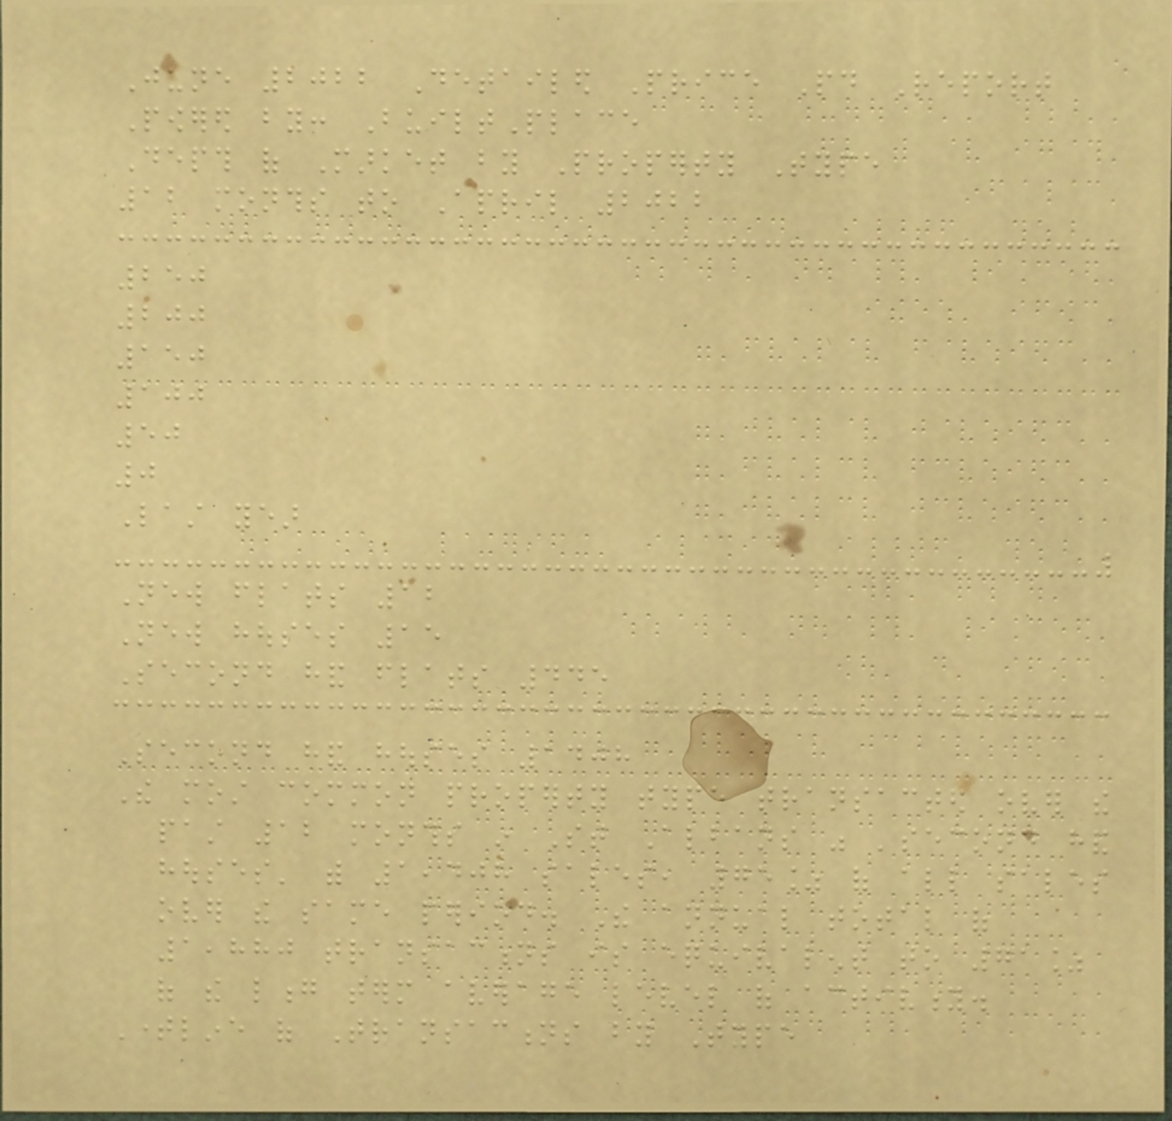June 2022 Detailed Price Paid Report
Powered by: BuiltPlace
Depth of Market by Property Type
12 months to April 2022
250
200
150
100
50
0
Last year
New flats 12
New houses 15
Second hand flats 445
Second hand houses 1408
The most common property type transacted over the
past 12 months in St Albans was 'second hand
houses' with 1,408 sales, 75% of all sales
over the same period. The annual total of
1,880 transactions is equivalent to 71%
of the long term average level of activity.
Timeline of Transactions by Type
